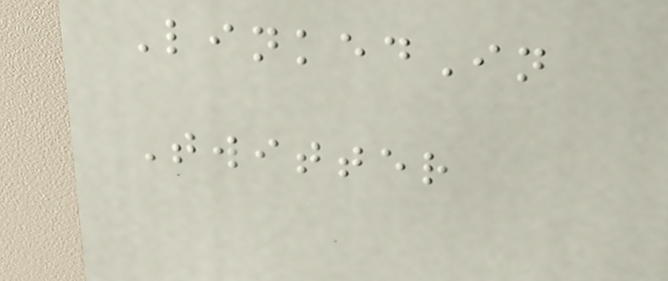LinkedIn
Twitter
